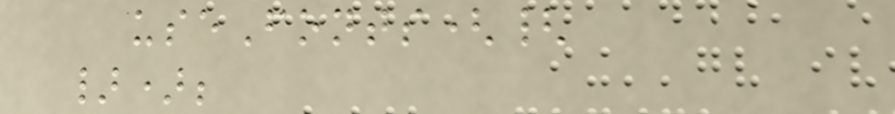useFonts({
});
